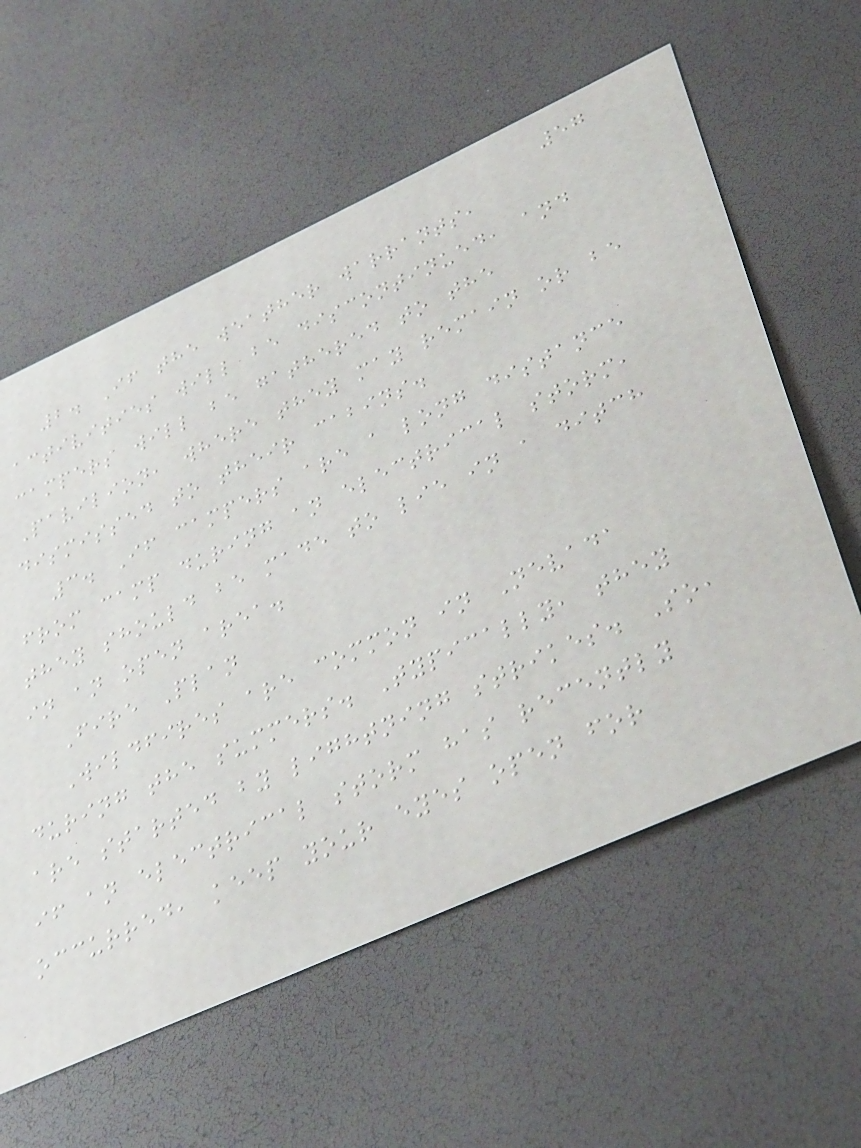57
2. If the weather warrants,
activities will be discontinued, and
campers will be gathered to the
Pavilion, where they may remain or be
dismissed to their cabins.
3. If campers are a long distance
from camp during an electrical storm,
they should be made to lie in a ditch
in an open area.
Fire Plan
Wildfires are common in Nevada
during the summers. Typically, they
are started by lightning strikes. So,
if an electrical storm has recently
occurred, keep your eyes open for
